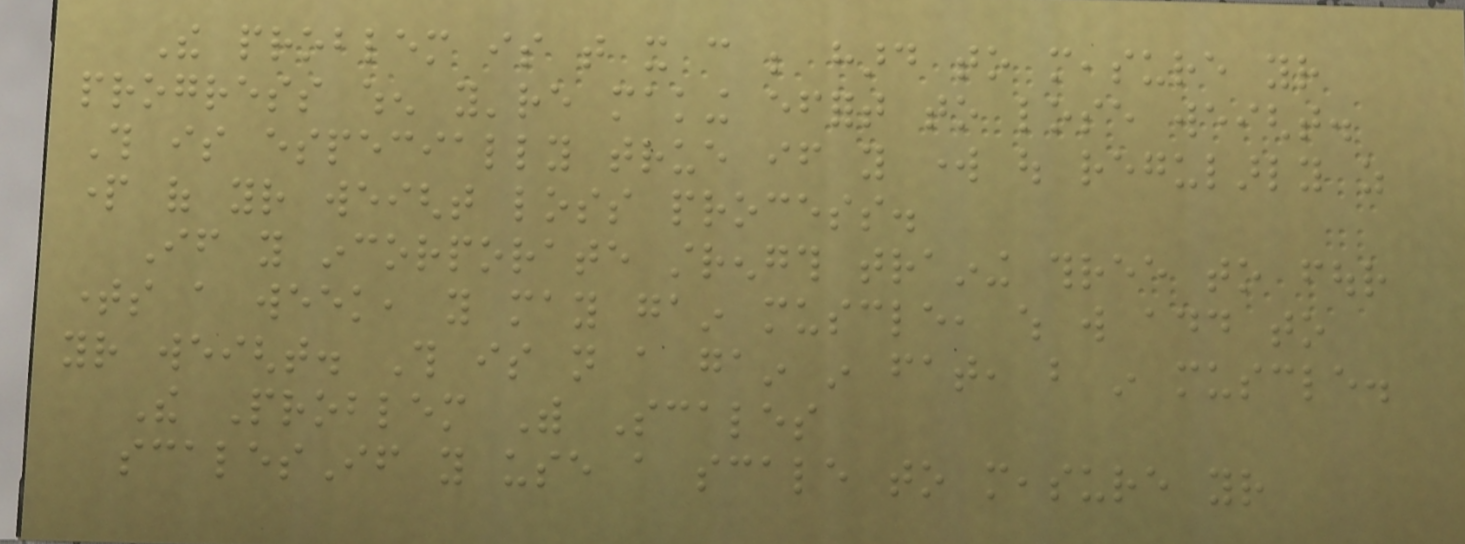The problem is that it can be hard to measure your
progress when you're making effort to lose weight.
This is especially true if you work out regularly as
part of your weight loss process.
If you incorporate strength training three to four
times a week, you may gain muscle, which will add to
your weight. This is not a gain in fat, but in muscle.
The Problem With Scales
scalesIf you use a scale to measure your
